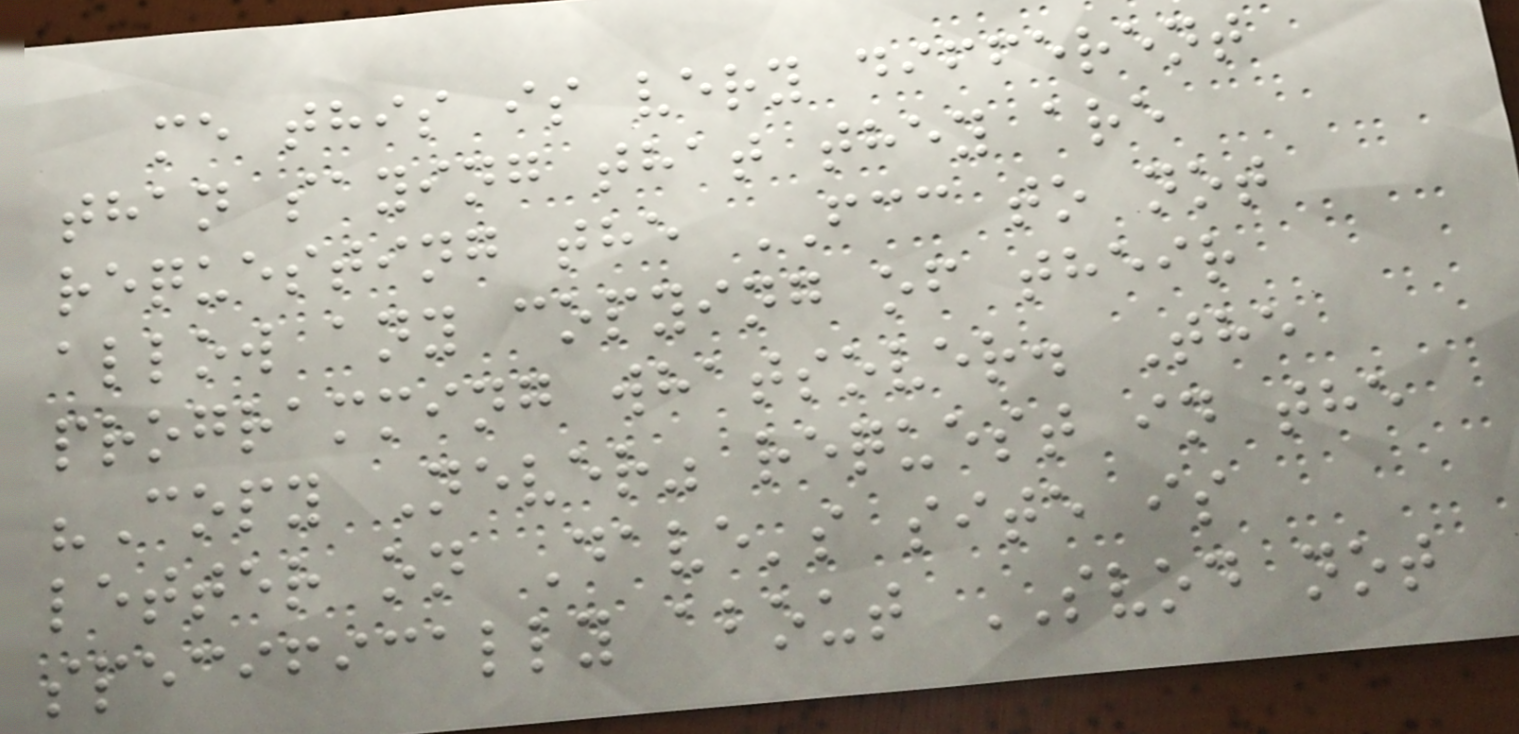me this is very different
than saying that they are
requesting the FCC to not
allow any copying of their
programming whatsover. The
"Copy Never" request in the
letter on Dave's site is
specifically about SVOD not
